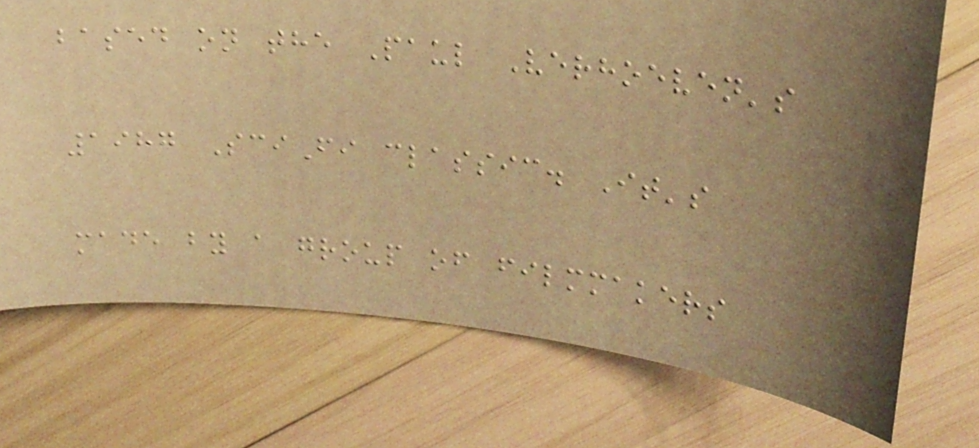based on the Paul Verhoeven's
1987 SciFi classic. It's
made by a group of filmmakers
